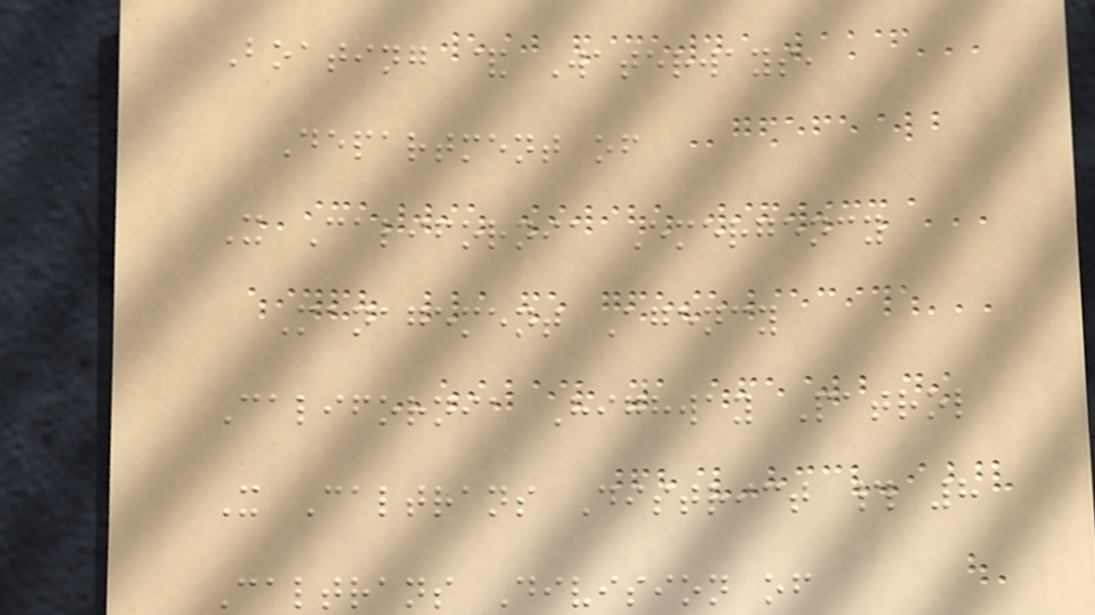Boating & Waterways,
Department of
X California Emergency
Management Agency
California Highway Patrol
X Caltrans District # 8
Caltrans Division of
